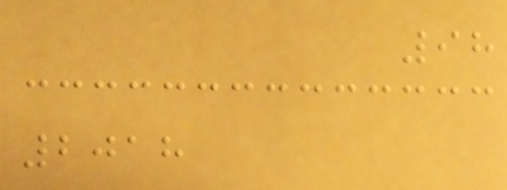98
2018
